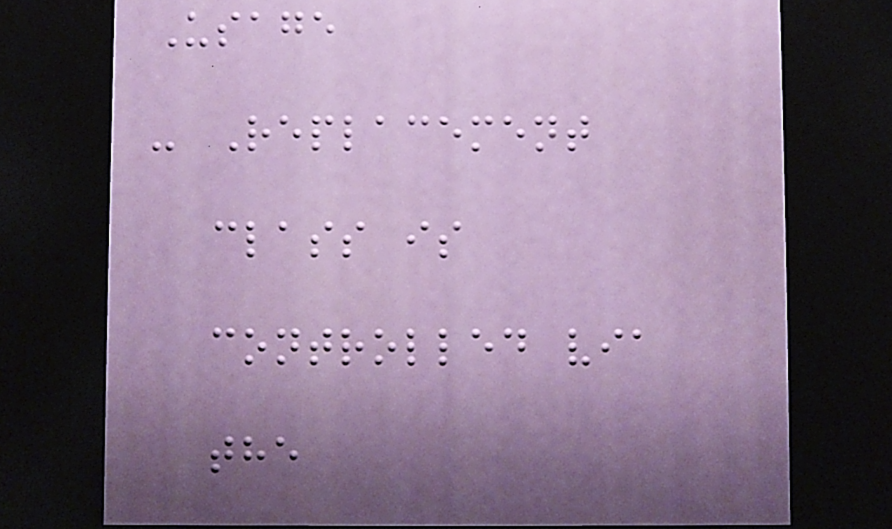Usage
- Replacement
class is
controlled via
the
